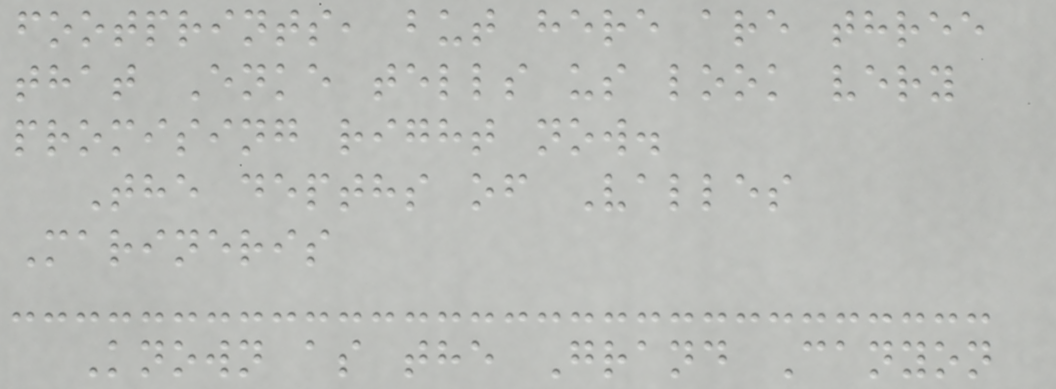footprints, but here are three
that Enke tells us look very
promising right now.
The depths of Valles
Marineris
Known as the Grand Canyon
